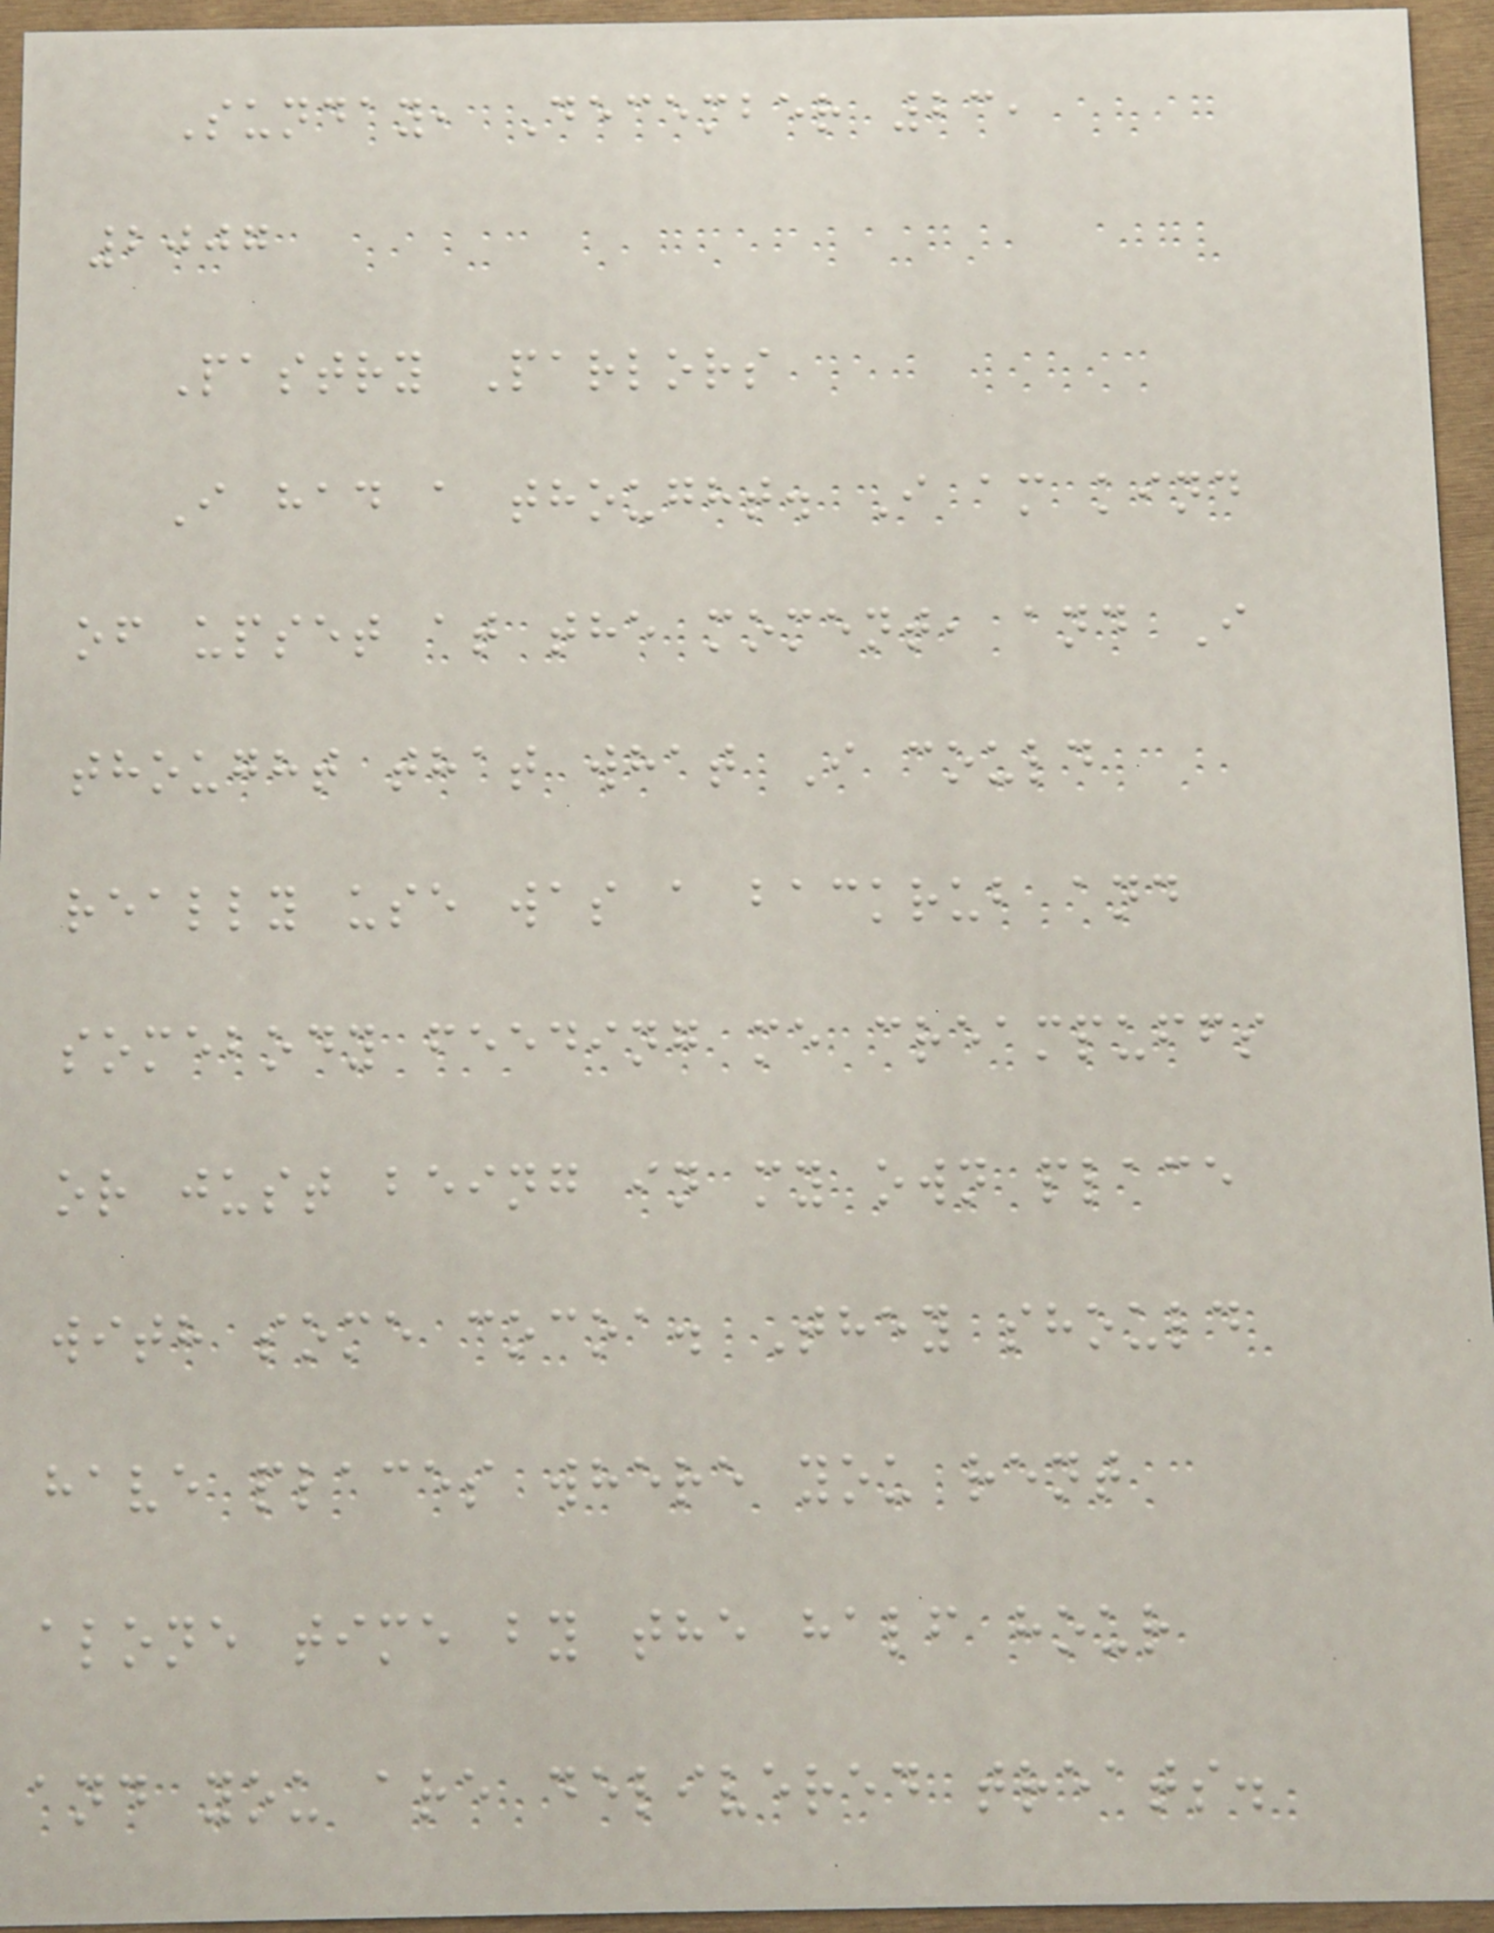Sunday, December 23,
2007
Pastry Parlors
I had a thought. I am kind
of upset at the moment, and I
thought that what I could
really use was a backrub and
somebody feeding me creampuffs
or just being in my own place
with some cocoa. They should
have places where you rent
alone time by the half hour
and you are delivered treats.
